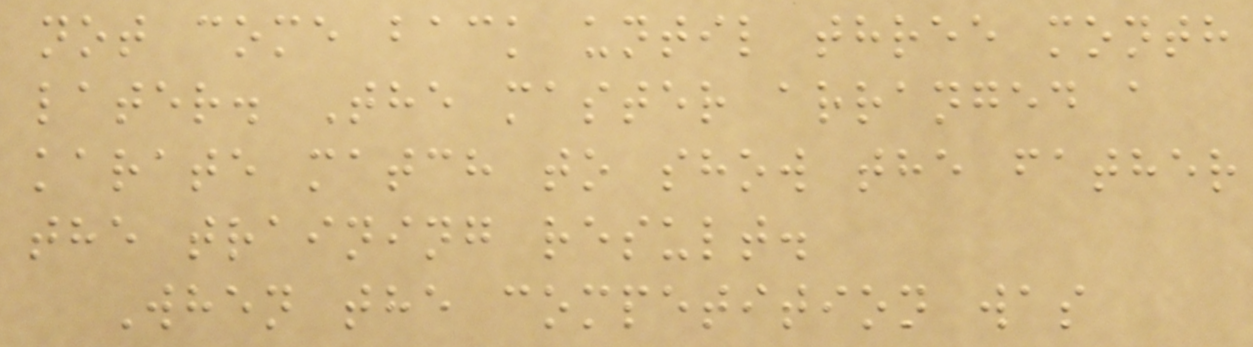not come back until three month
later. The master arranged a
karate match to show the father
the training result.
When the competition was
